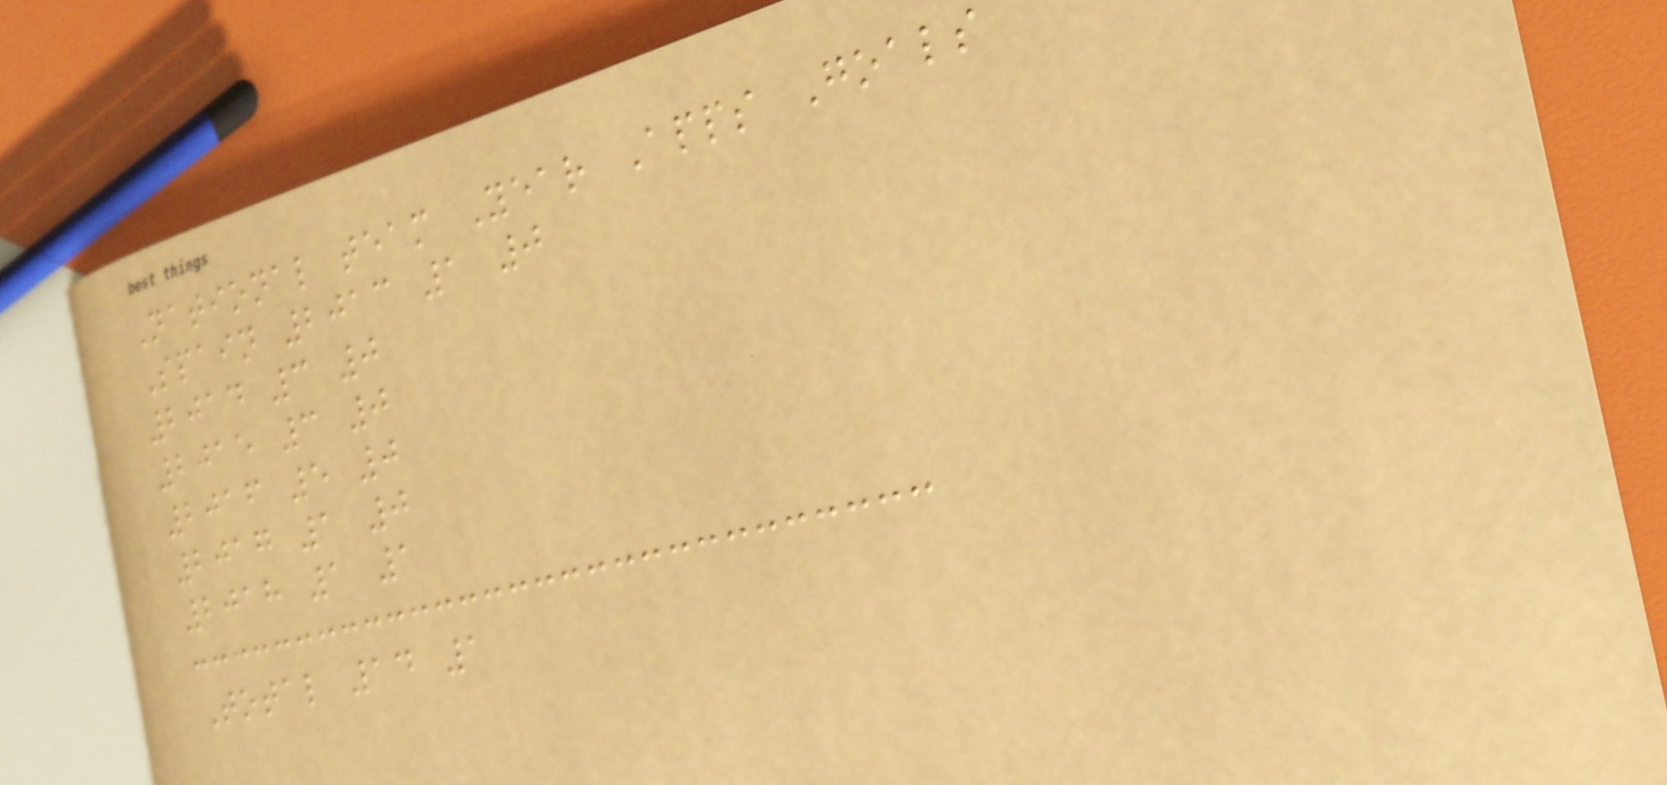National team Year Apps Goals
Spain 2013 1 0
2014 3 0
2015 3 0
2016 5 0
2017 1 0
2018 1 1
Total 14 1
